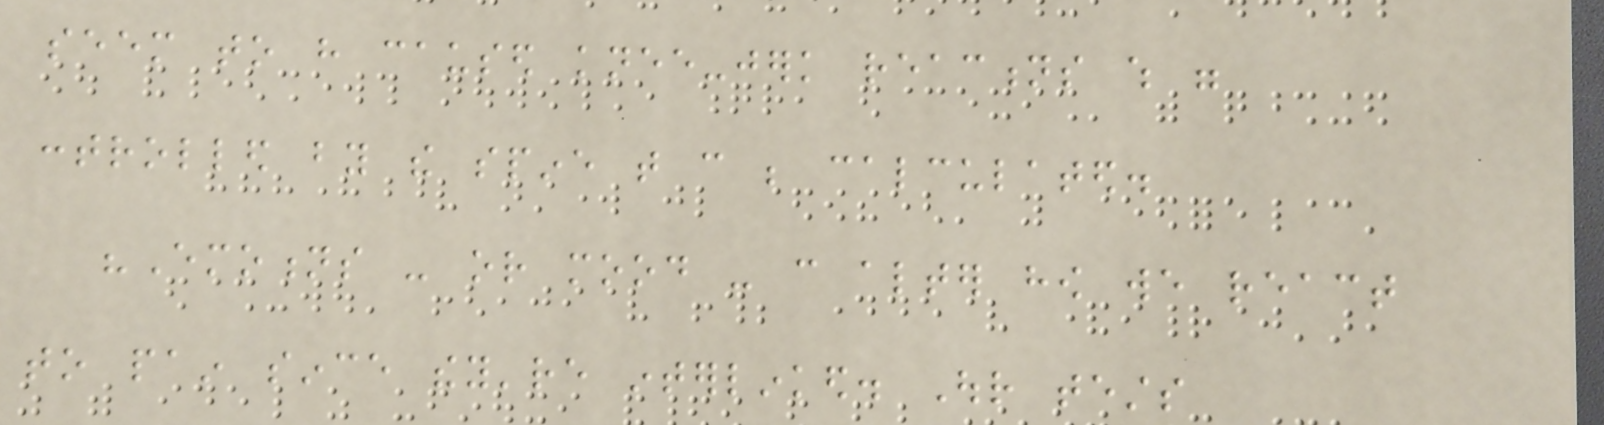seem to have caused knee-jerk reactions which were
controlled by the spine that can be calculated.
"Emotions - or mood - can alter how we react
to pain since they're interlinked. Our tests
